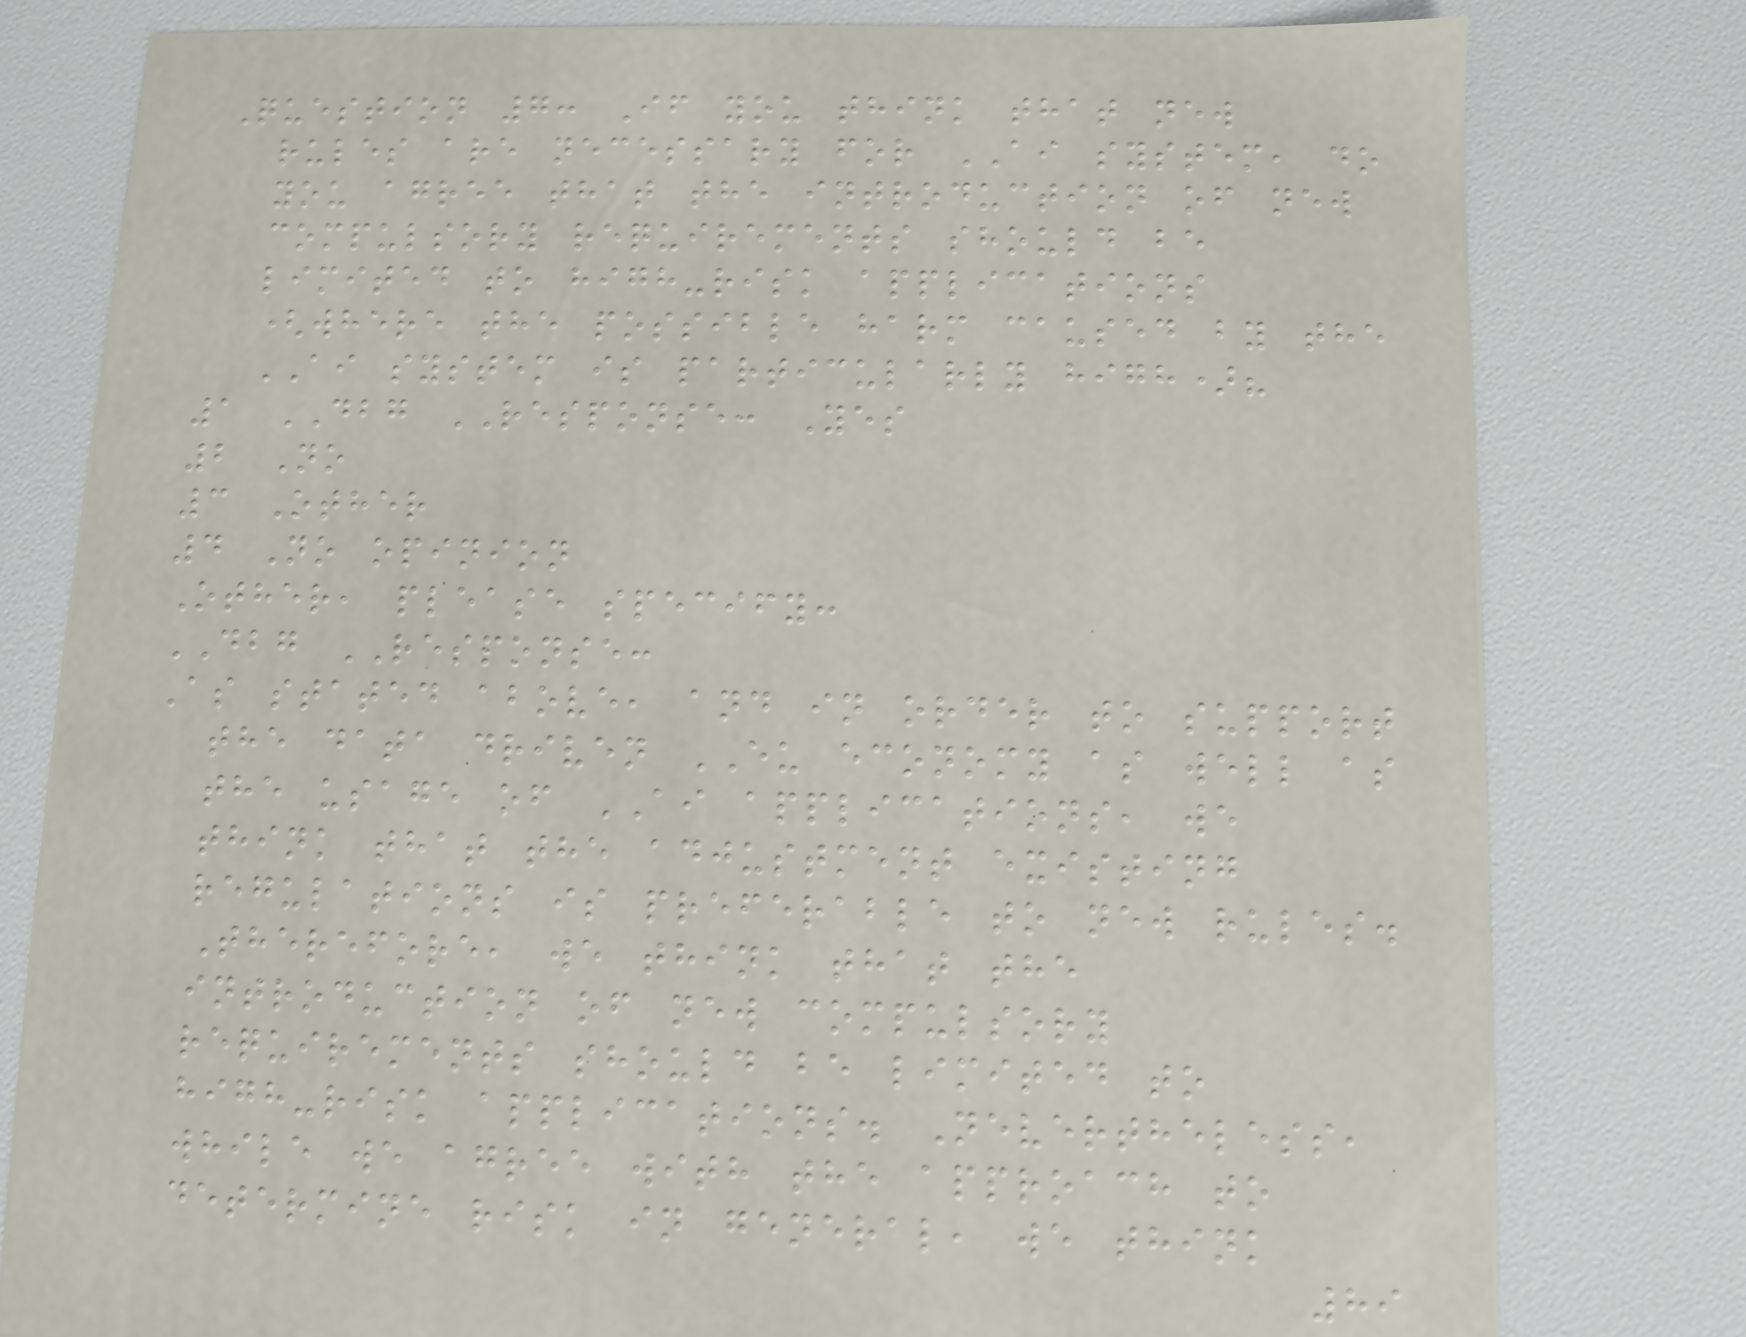Question 7: If you think that new
rules are necessary for AI system, do
you agree that the introduction of new
compulsory requirements should be
limited to high-risk applications
(where the possible harm caused by the
AI system is particularly high)?
1 DBG RESPONSE: Yes
2 No
3 Other
4 No opinion
Other, please specify:
DBG RESPONSE:
As stated above, and in order to support
the data driven EU economy as well as
the usage of AI applications, we
think that the adjustment existing
regulations is preferable to new rules.
Therefore, we think that the
introduction of new compulsory
requirements should be limited to
high-risk applications. Nevertheless,
while we agree with the approach to
determine risk in general, we think
89
